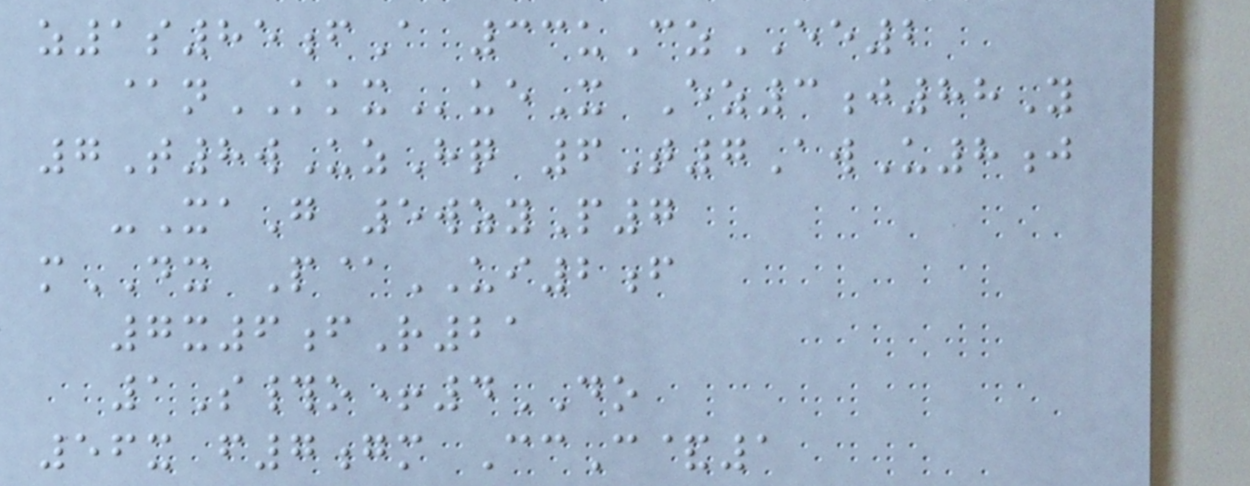z1s85fA 33uCzEE2
@nKKXueX Ez3j88Y
7T8wUzHq 6T7AwU8j
-XaG 5wzyP7
mDX P@UI2f
7x6fR21
1S#o+4DO
56x f7gm CcC&1
